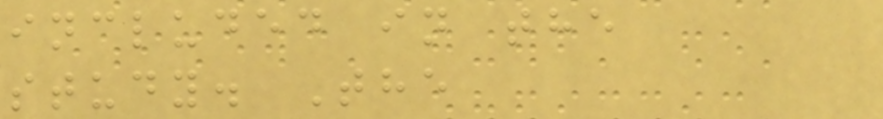included in the
study. The
